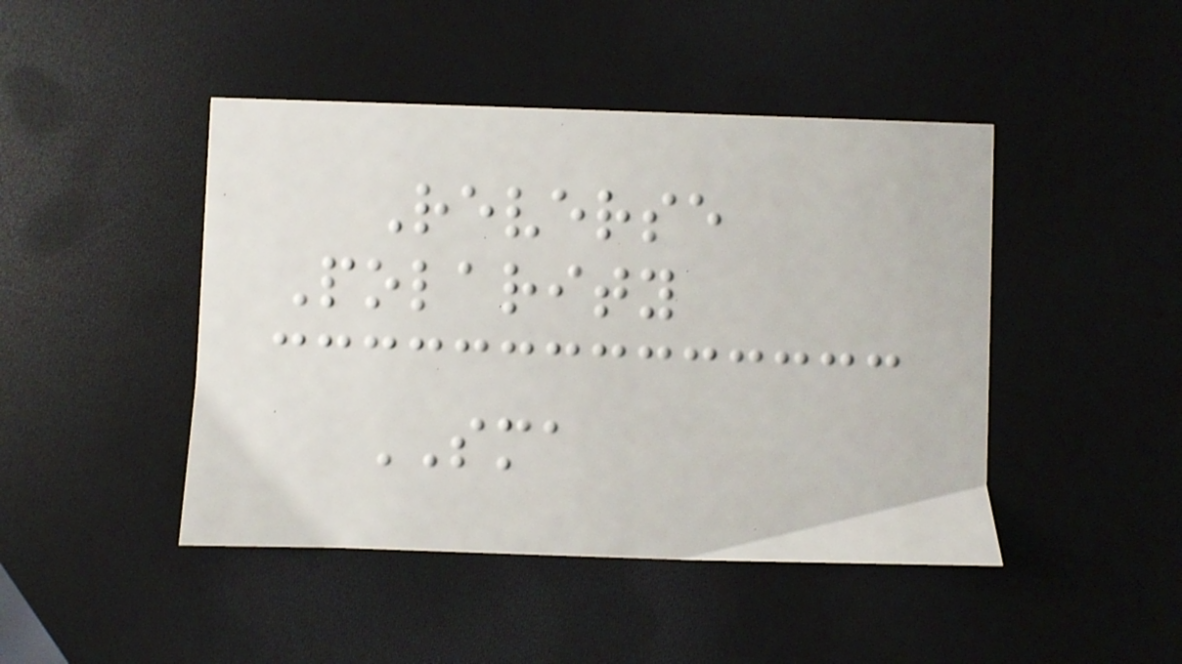Reverse
Polarity
SMA
